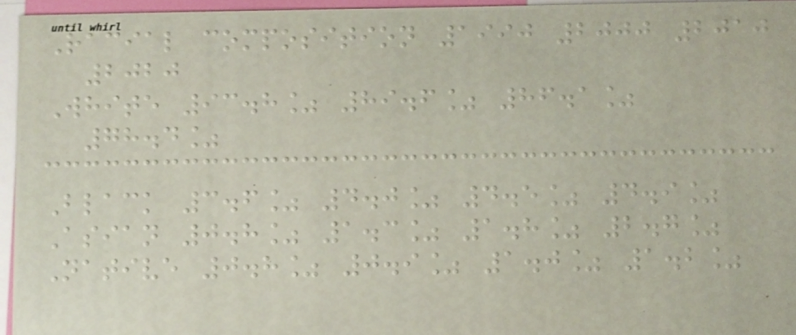Racial composition 1990 2000 2010
2020
White 93.8% 89.6% 86.1%
78.4%
Black 3.6% 4.0% 4.5% 4.9%
Asian 0.8% 1.3% 1.8% 2.7%
Native 0.8% 0.9% 1.0% 1.2%
